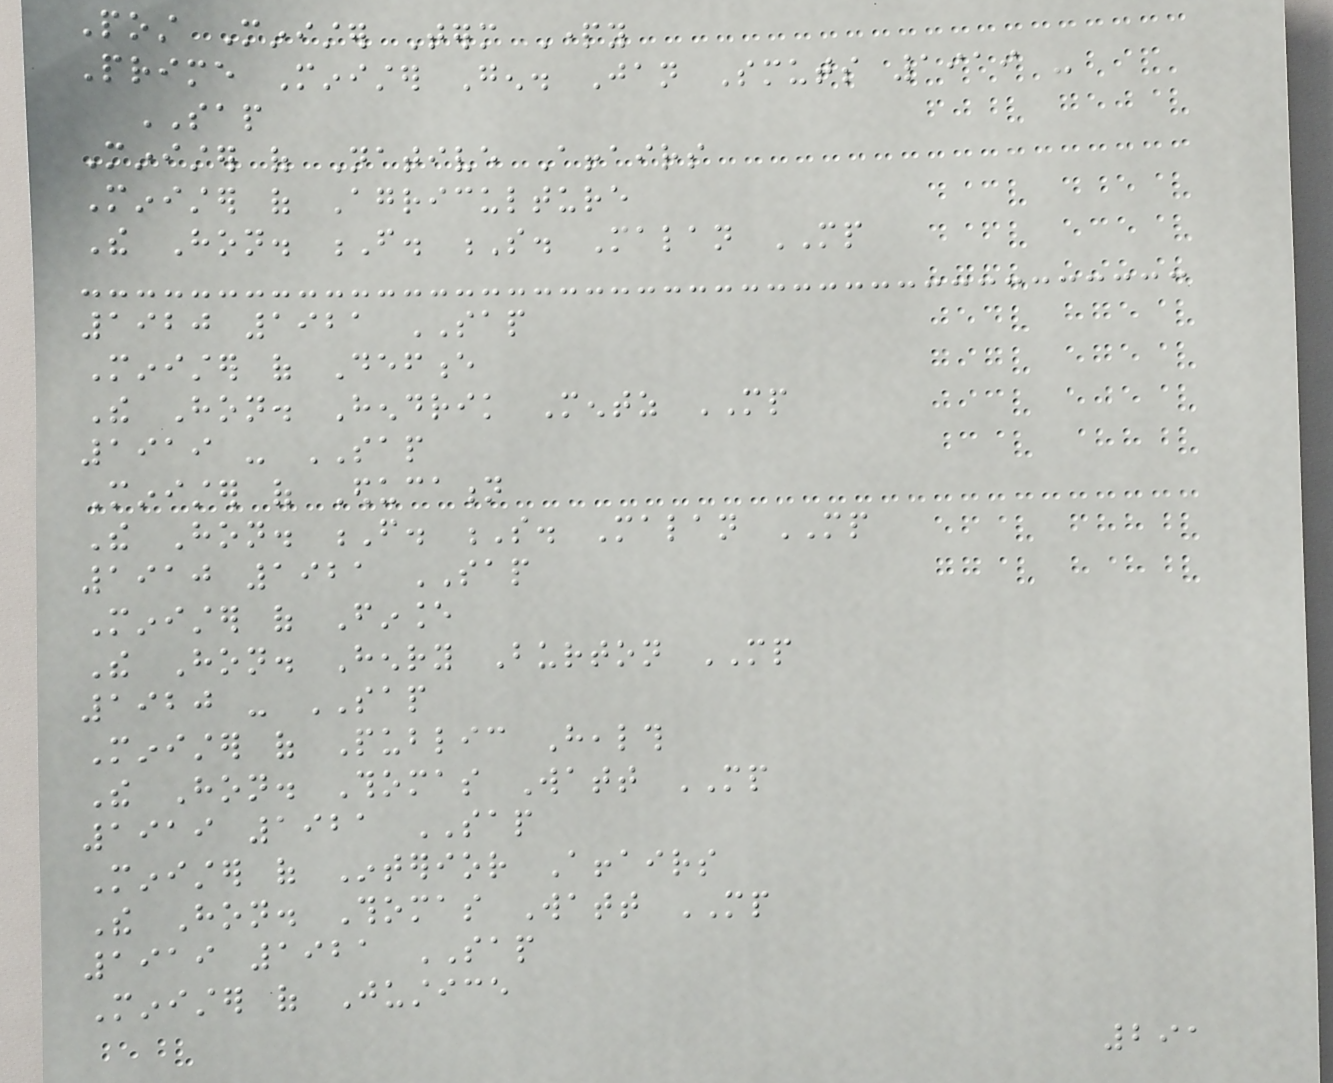Post Minister Term Party
Prime Minister Gen. Jan Smuts 1919 -
SAP
Minister of Native Affairs
Minister of Agriculture
The Hon. F. S. Malan MP
1920 1921 SAP
Minister of Defence
The Hon. Hendrik Mentz MP
1919 - SAP
Minister of Education
The Hon. F. S. Malan MP
1910 1921 SAP
Minister of Finance
The Hon. Henry Burton MP
1920 - SAP
Minister of Public Health
The Hon. Thomas Watt MP
1919 1921 SAP
Minister of Interior Affairs
The Hon. Thomas Watt MP
1919 1921 SAP
Minister of Justice
291
